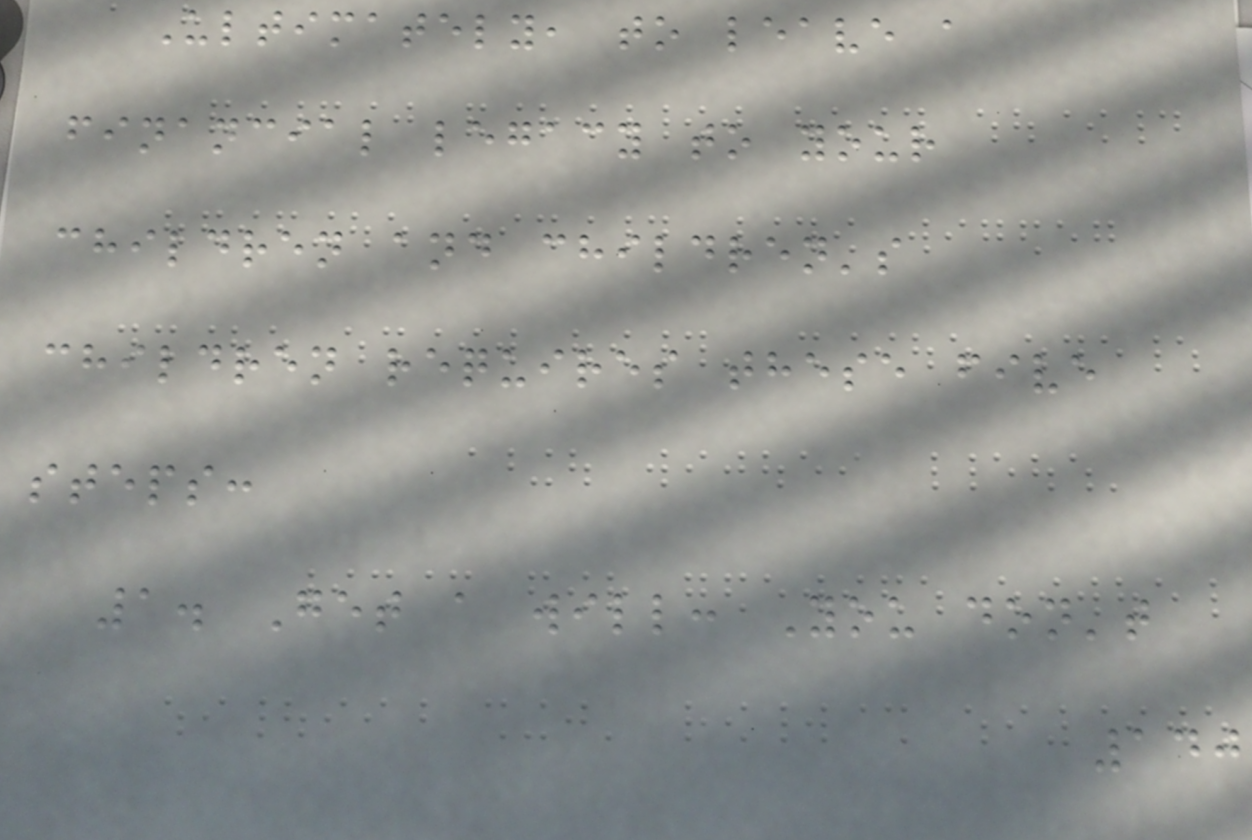Ultimately, to leave a
financial legacy to your
children and children's
children requires these five
steps:
1. Get a will: You don't
140
